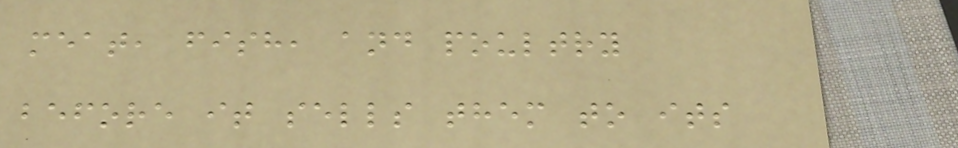meat, fish, and poultry
before it sells them to its
